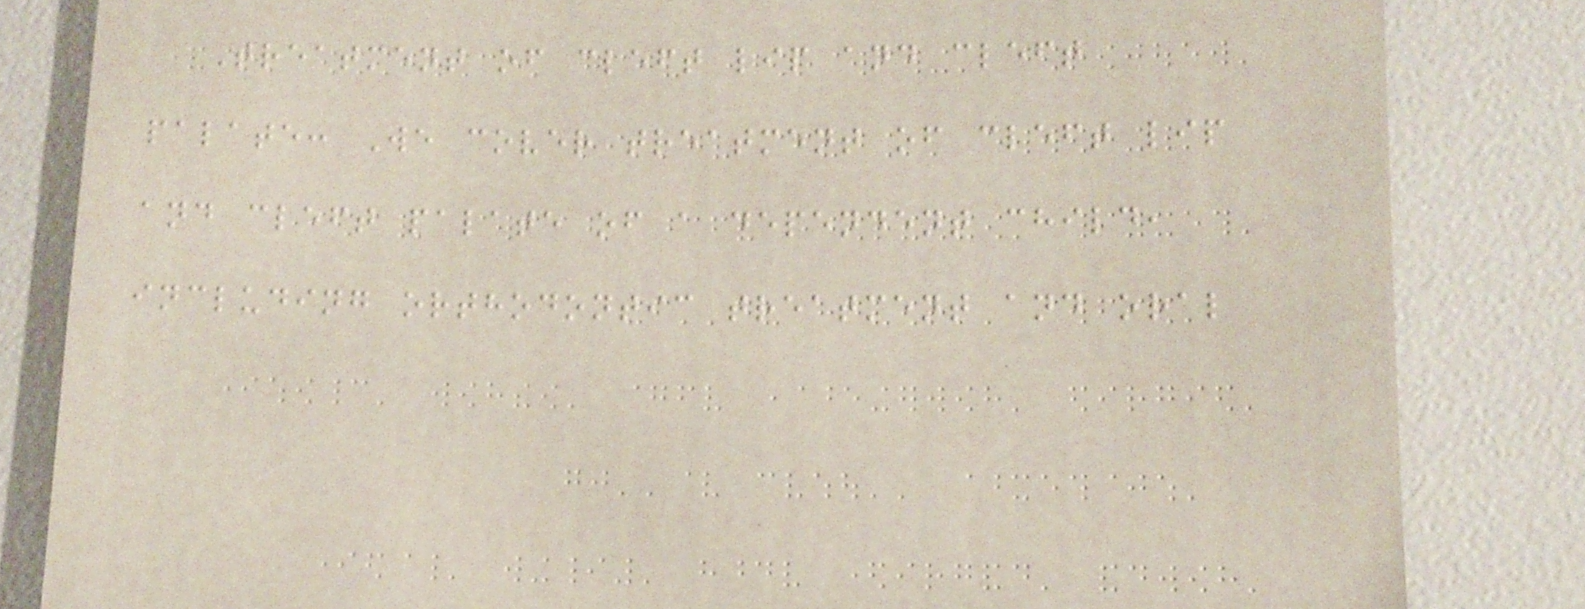Treatment of cleft lip and cleft
palate: We cover treatment of cleft lip
and cleft palate of a dependent child,
including orthodontic treatment and oral
